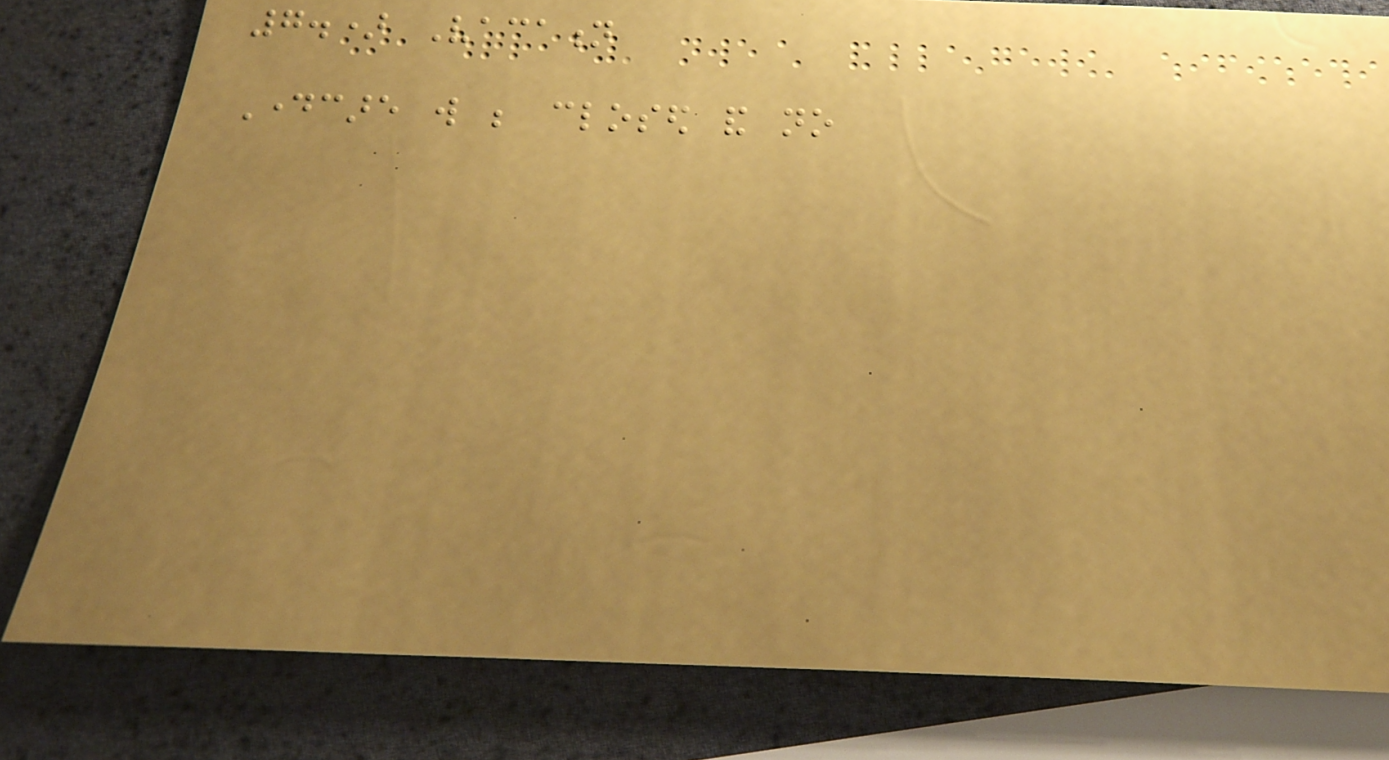7.) Vacation
Daycare will be closed and no
